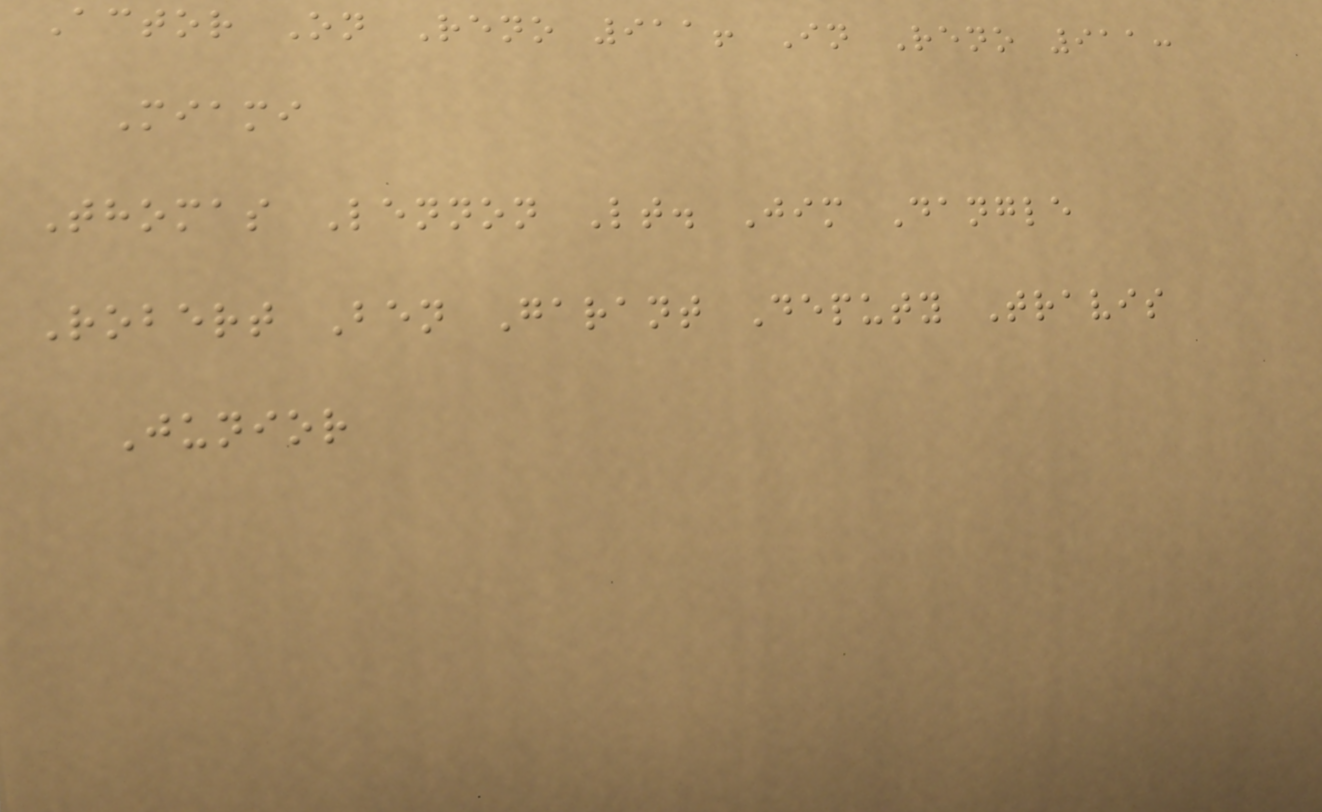Actor On Reno 911! In Reno 911:
Miami
Thomas Lennon Lt. Jim Dangle
Robert Ben Garant Deputy Travis
Junior
